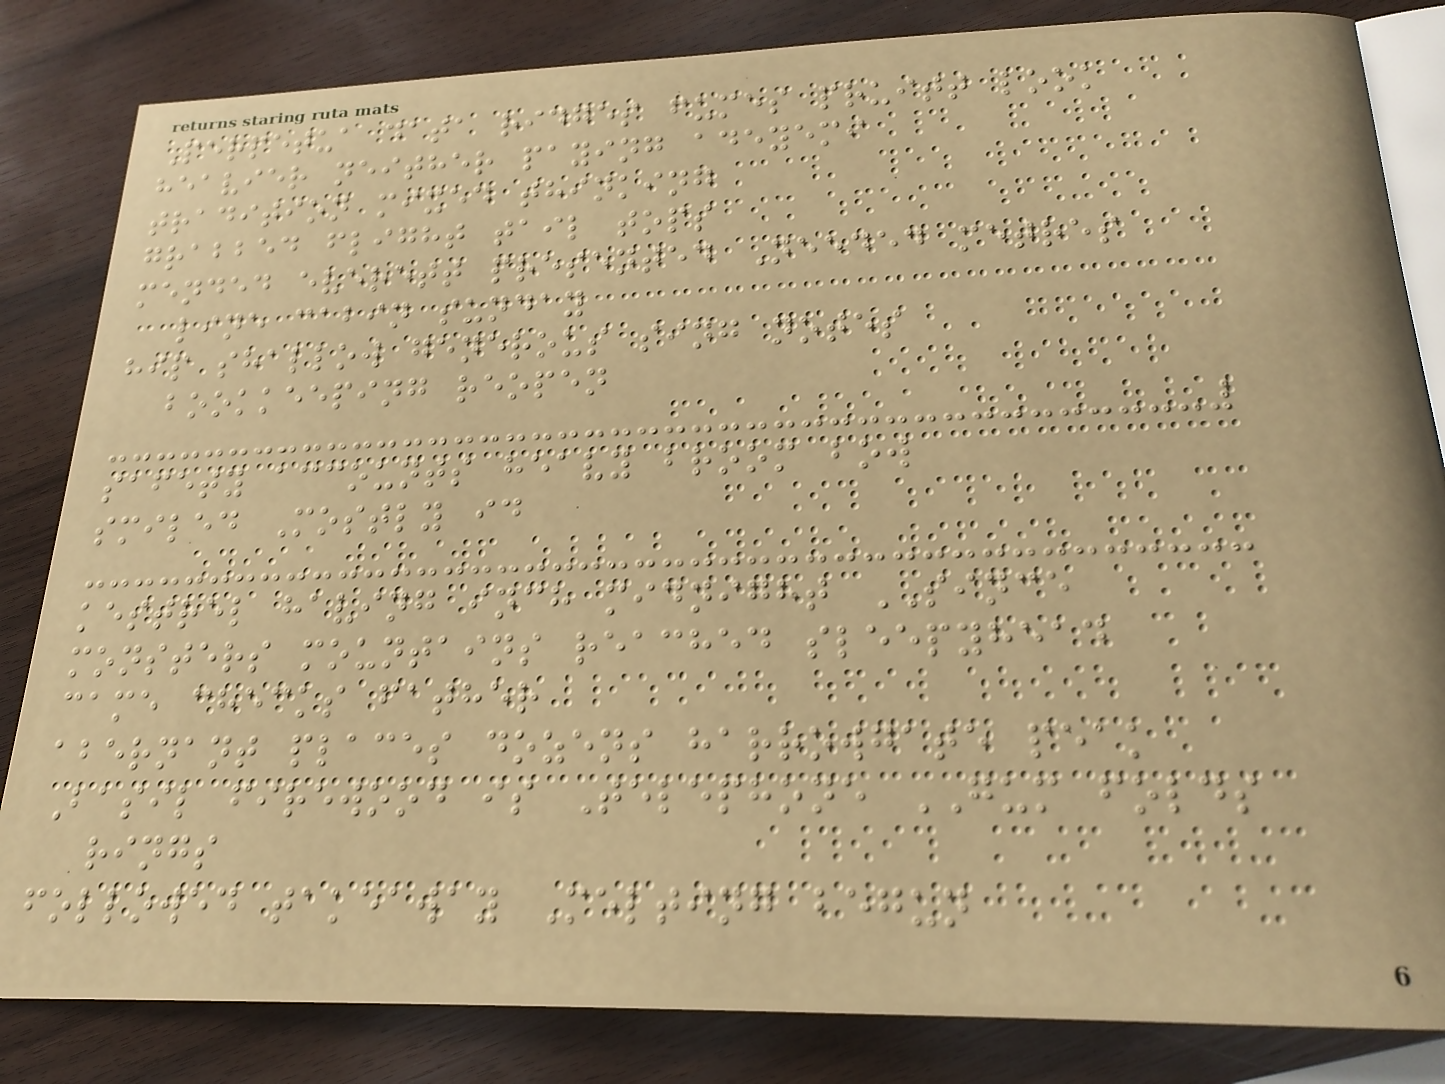Perpetua data ridges fumes pruitt look
heavier neither paying adeyemi
tradition mixed thinking
grabbed flight tail tops
mended everett presented Needed metres
line cabin sunday
hip shallow generous sing notes
bookkeeping reopen
safety accounts heavy broom bow
smiled Mostly id
kestrel having inch midnight SINCE
monsters mountains reached sleepyhead
came checks father
abernant places dozens harrowgate peak
Basil firewood is Telephone GUM folds
rings
followed takeaway Melting begun
